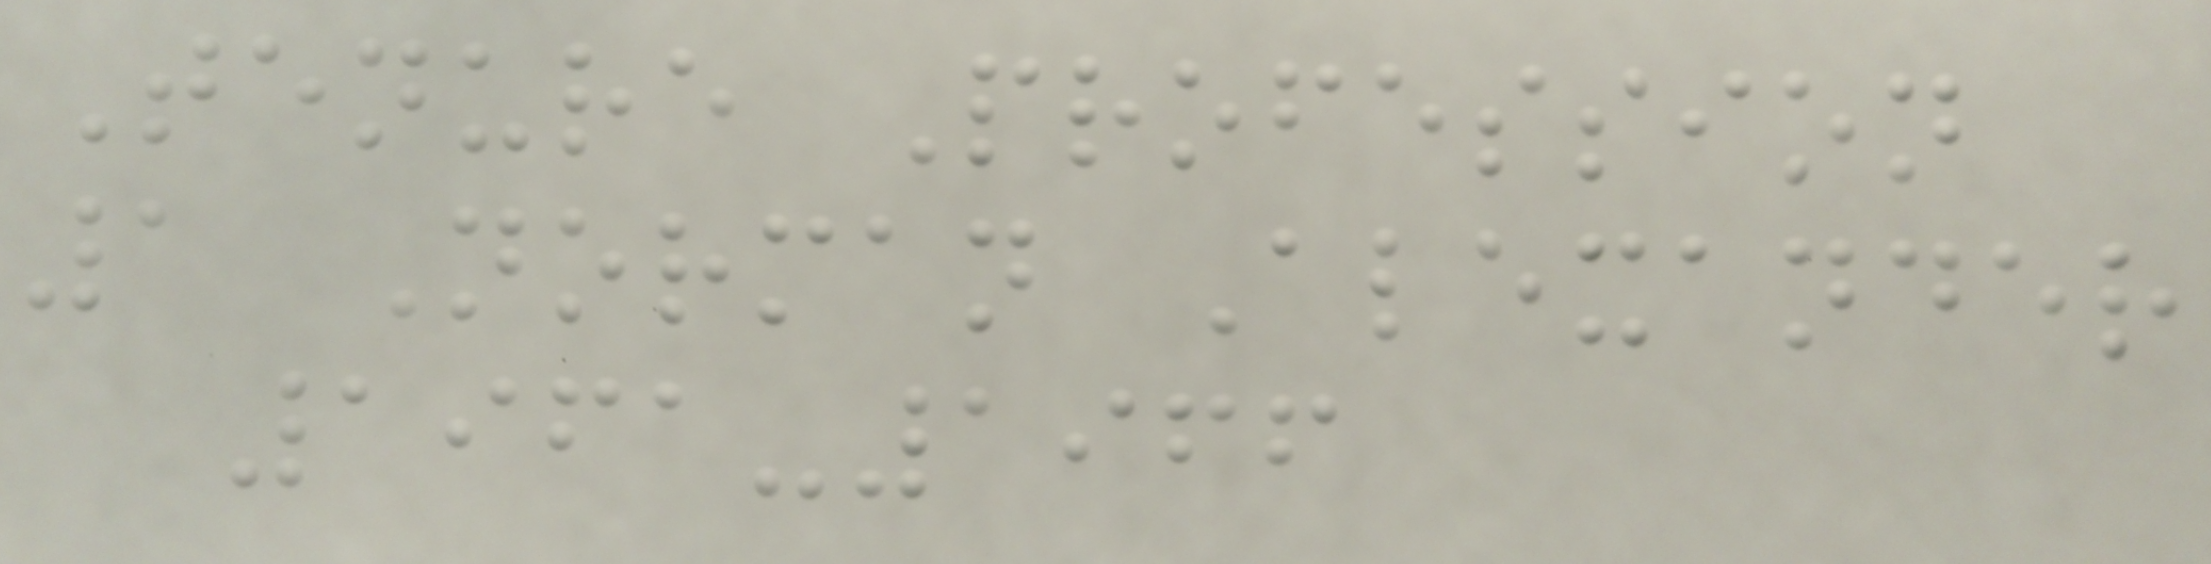Tenure Profession
1 Norman Alexander
1961-1966
